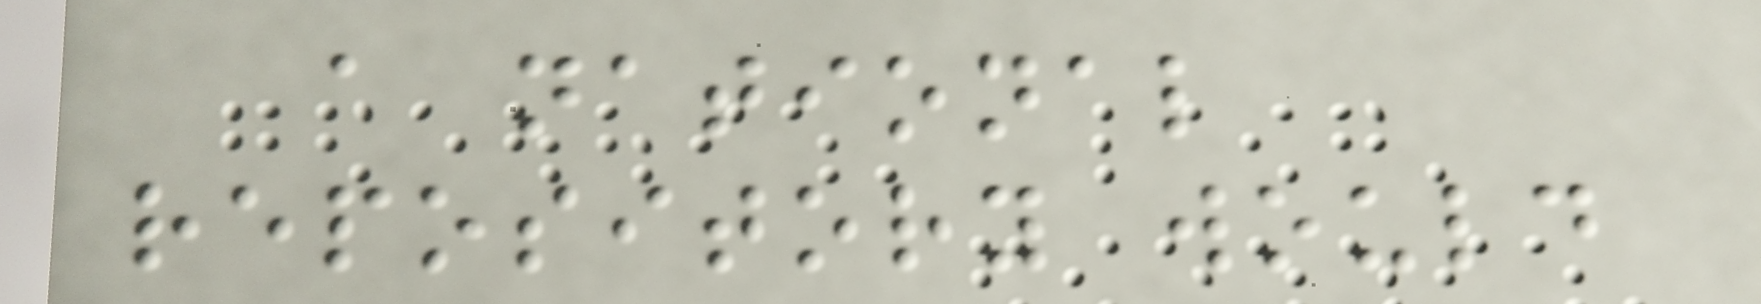a national
repository would
